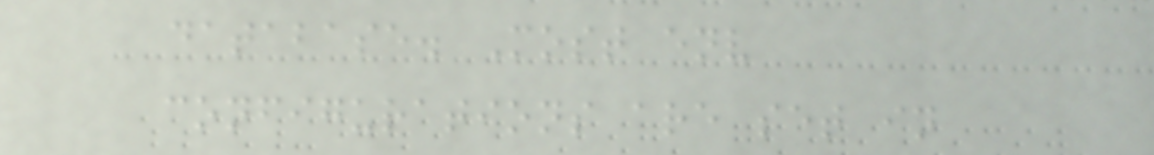database. Most env
configurations are set in
